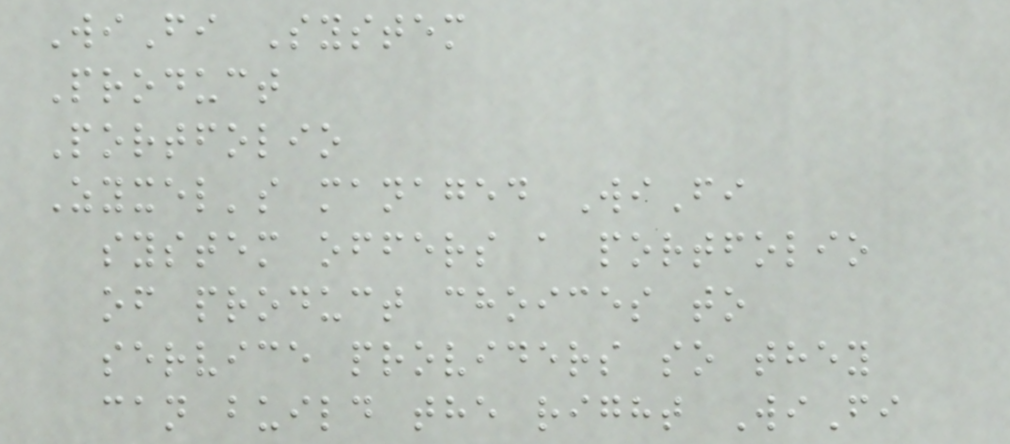WiFi System
Product
Portfolio
Zyxel's managed WiFi
system offers a portfolio
of product choices to
service providers so they
can build the right WiFi
